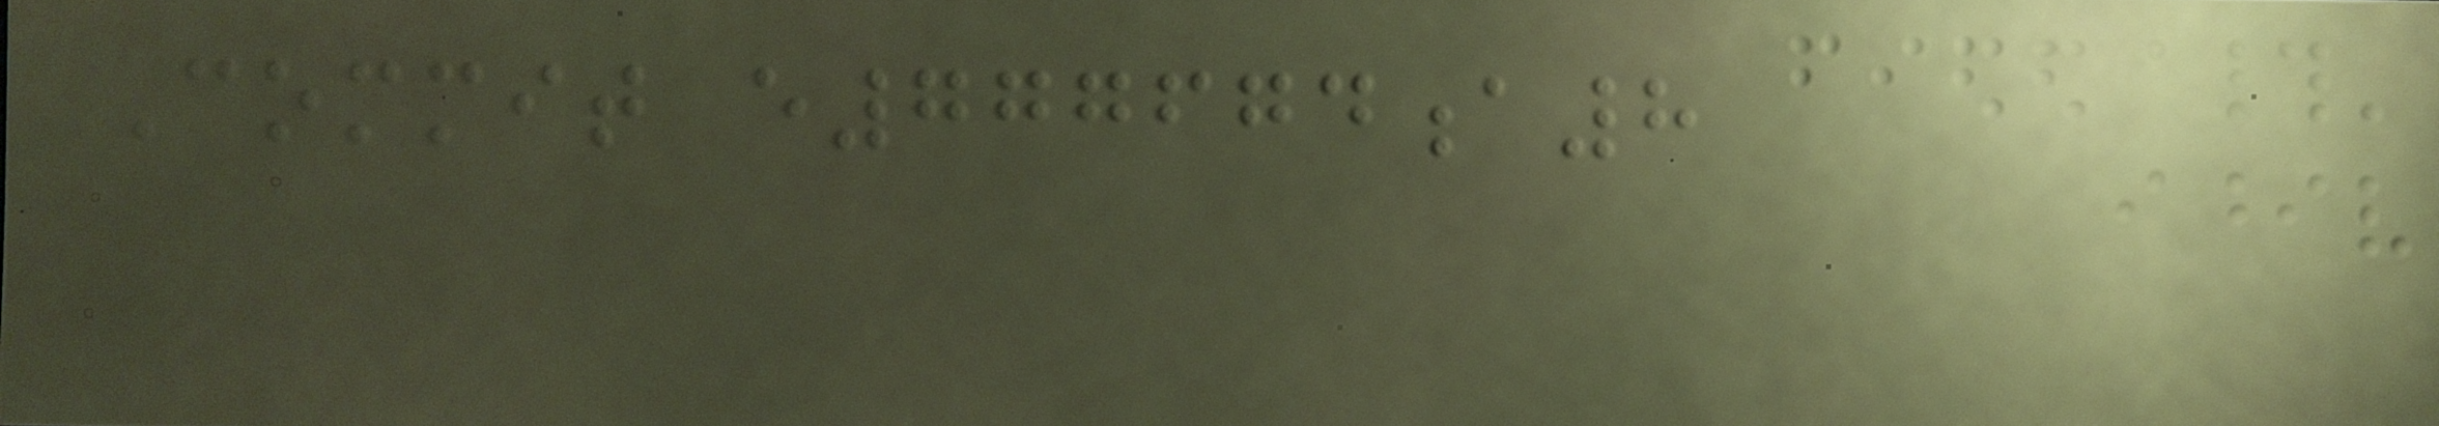Commit e777674a8
